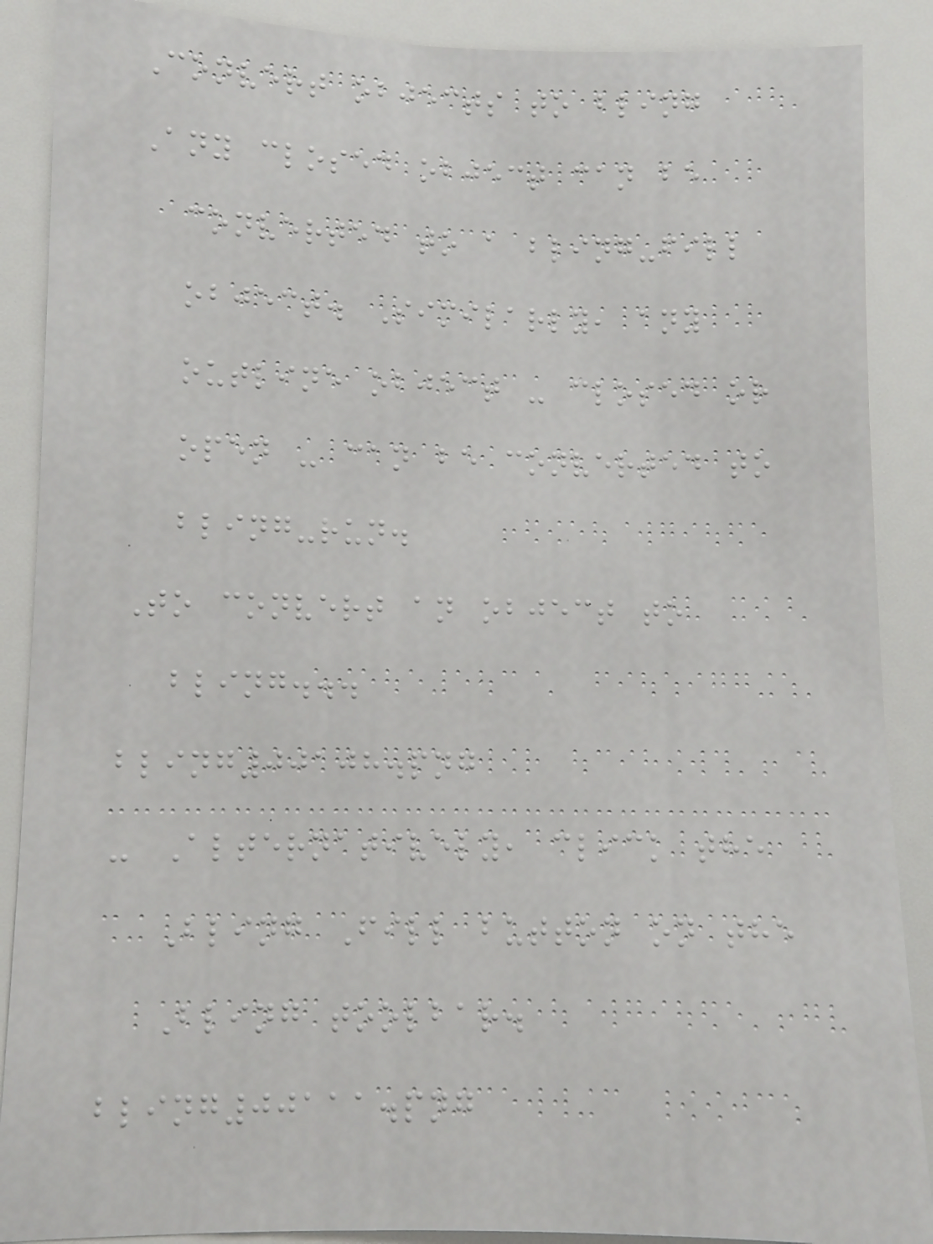Convert objects to bling
Any closed object can be
converted to a bling-fill
object. Similarly, any
outline object - closed or
open - can be converted to
bling-run.
To convert an object to
bling...
bling00108.png
- Alternatively, click the
Bling Fill button on the
Bling toolbar.
bling00111.png
